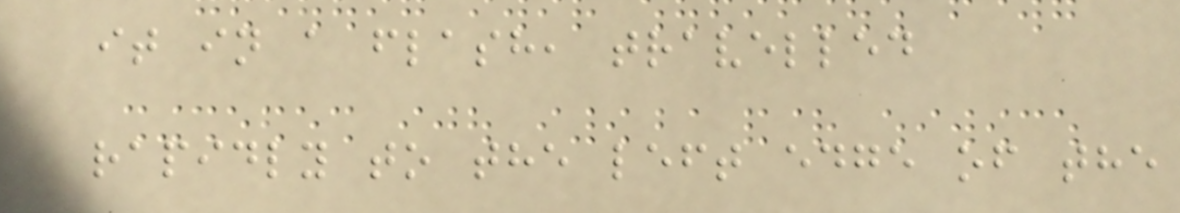it in a flash, travelled
rapidly to the left edge of the
